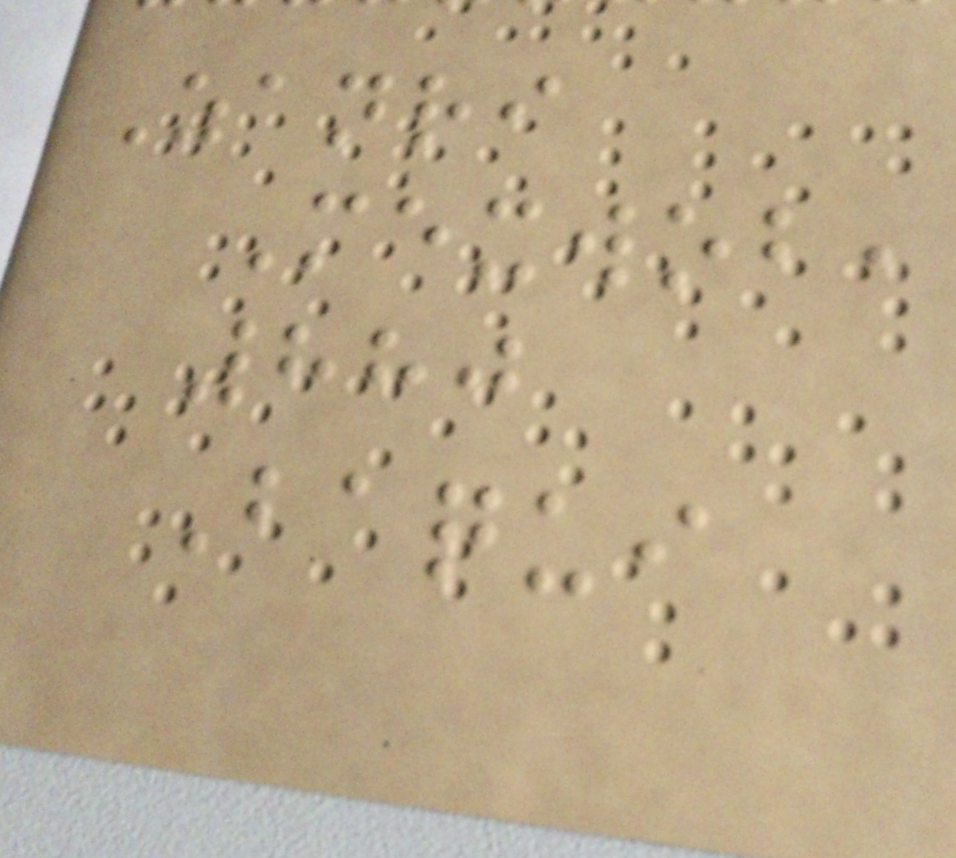Zanri
Mexwob,
880
Baqui
